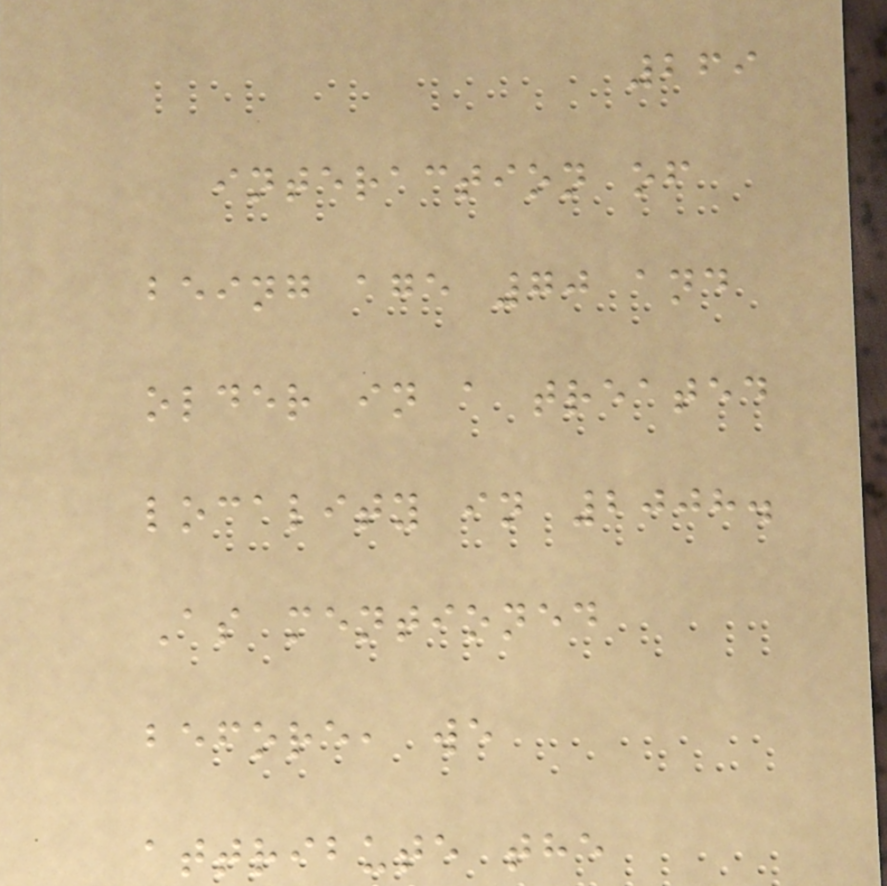269
interaction of
being age 70 and
older in a treated
locality in 2008.
As mentioned
before, we
attribute the
